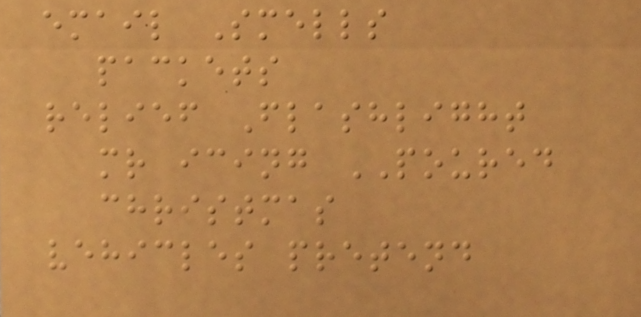email Smells
packets
relief Flashlight
mr icing POURED
christmas
vehicles pretend
